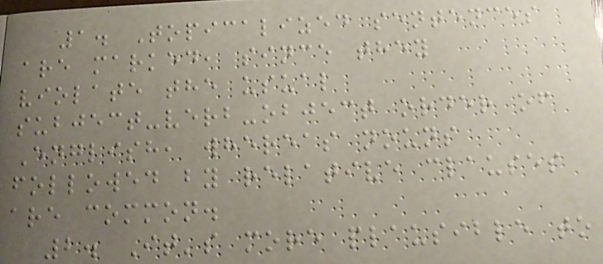1. Topicalized sentences
are marked, since they
violate the usual
subject-verb-object order of
English, whereas nouns
followed by relative clauses
are common.
2. It's more plausible to
